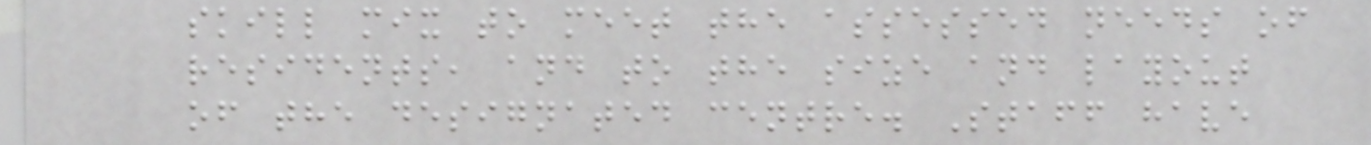skill mix to meet the assessed needs of
residents, and to the size and layout
of the designated centre. Staff have
